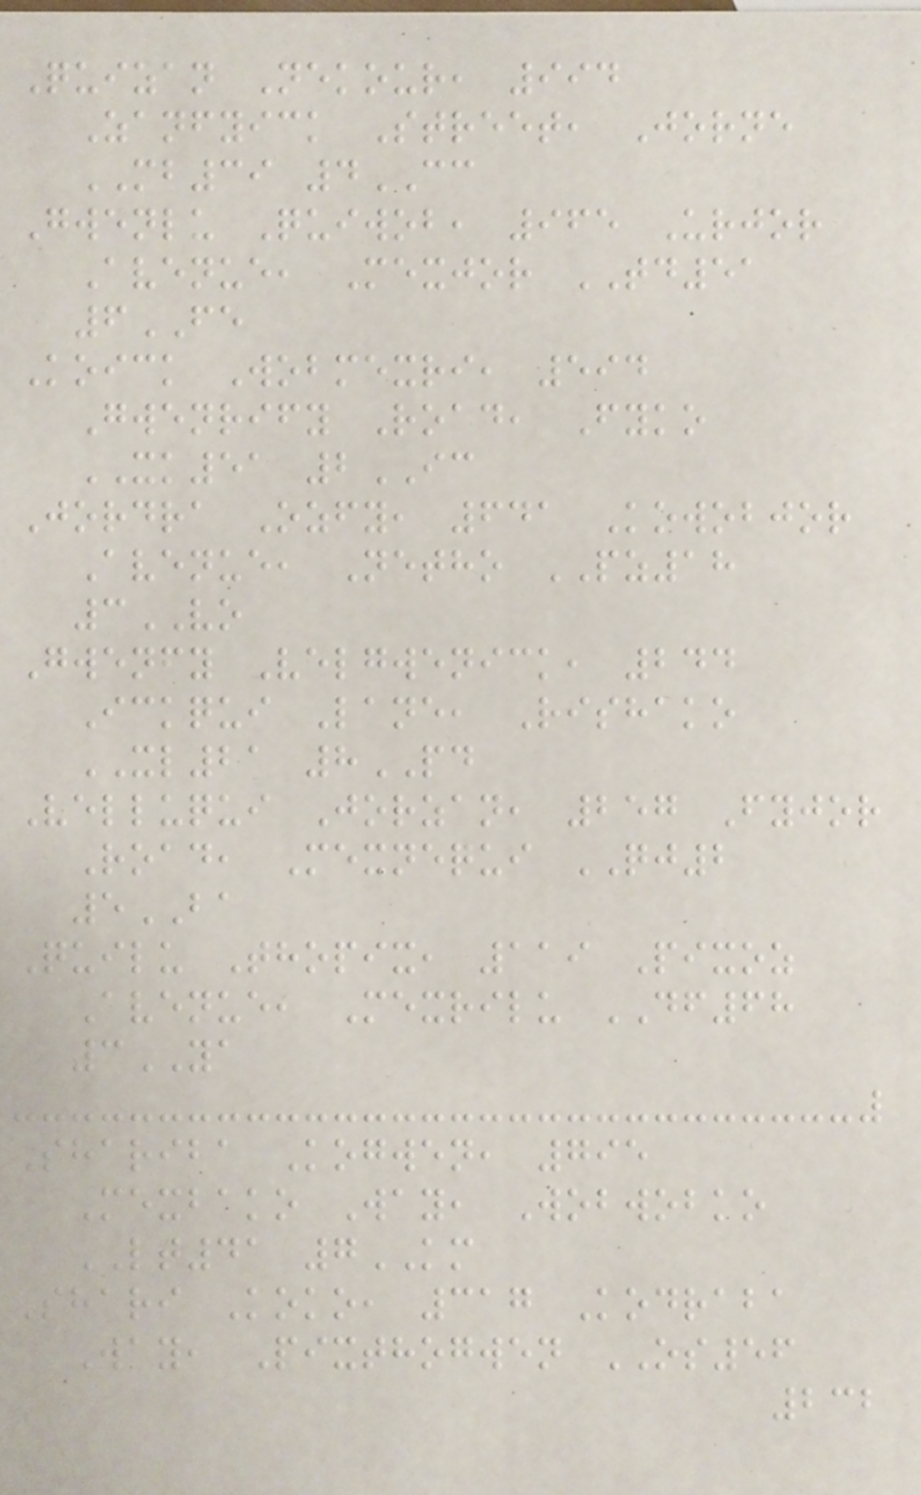Quizan Nekour, 994
Zanfyick Street, Jorne
MB39 4CC
Gwenlu Quiwob, 965 Urjor
Avenue, Mexjor TD51
6FE
Koick Wobmexri, 594
Gwenrify Road, Fyko
XK51 2IC
Jordra Ozfy, 641 Kowobjor
Avenue, Netho PZ18
3VO
Gwenfy Velgwenick, 244
Ickqui Lane, Rishako
XL21 8PD
Velluqui Jorzan, 257 Fyjor
Road, Mexnequi QJ2
5BA
Quilu Thopix, 119 Pixoz
Avenue, Mexrilu DF68
3YA
Shariba Kogwen, 795
Mexbako Way, Wobwobko
LT41 7KM
Shari Koko, 317 Kodraba
Way, Pixthogwen OS56
232
